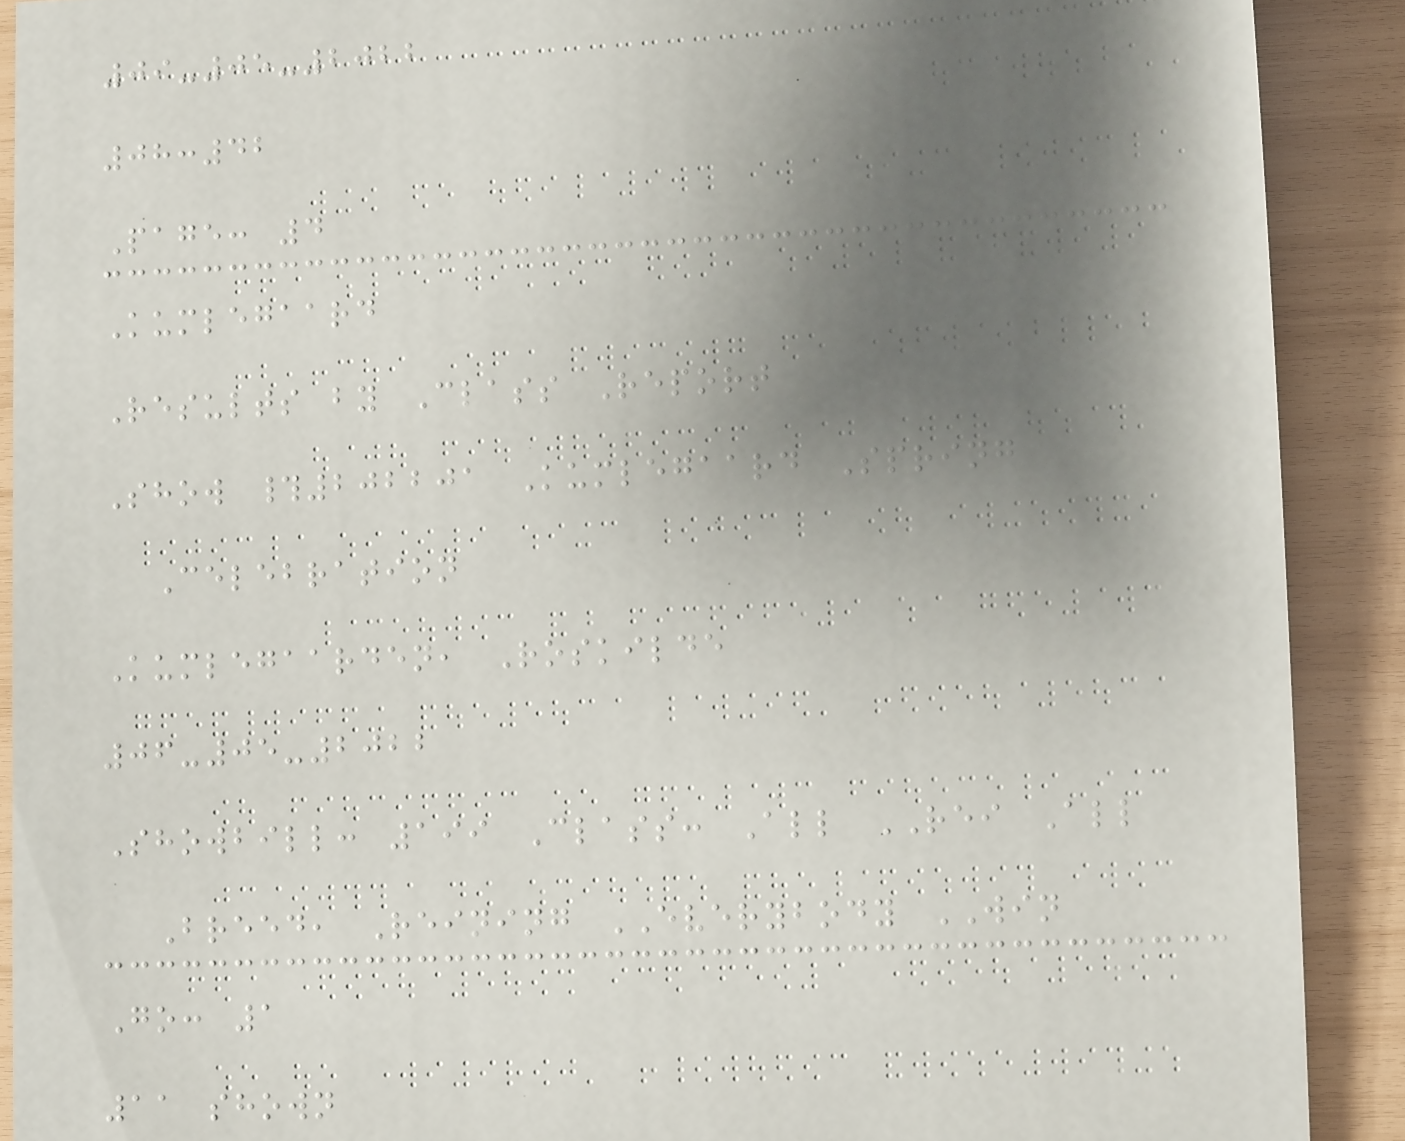09-05-2022
08:42
Page: 4
Kumlegaard
Results by Class Report
Show #202201 Kumlegaard Spring
Celebration
Kumlegaarden, Roskilde
06-05-2022
Showbill: 199 Class: All REI All
Breed, Reining EVERYBODY WIN
Go: 1
11 shown
